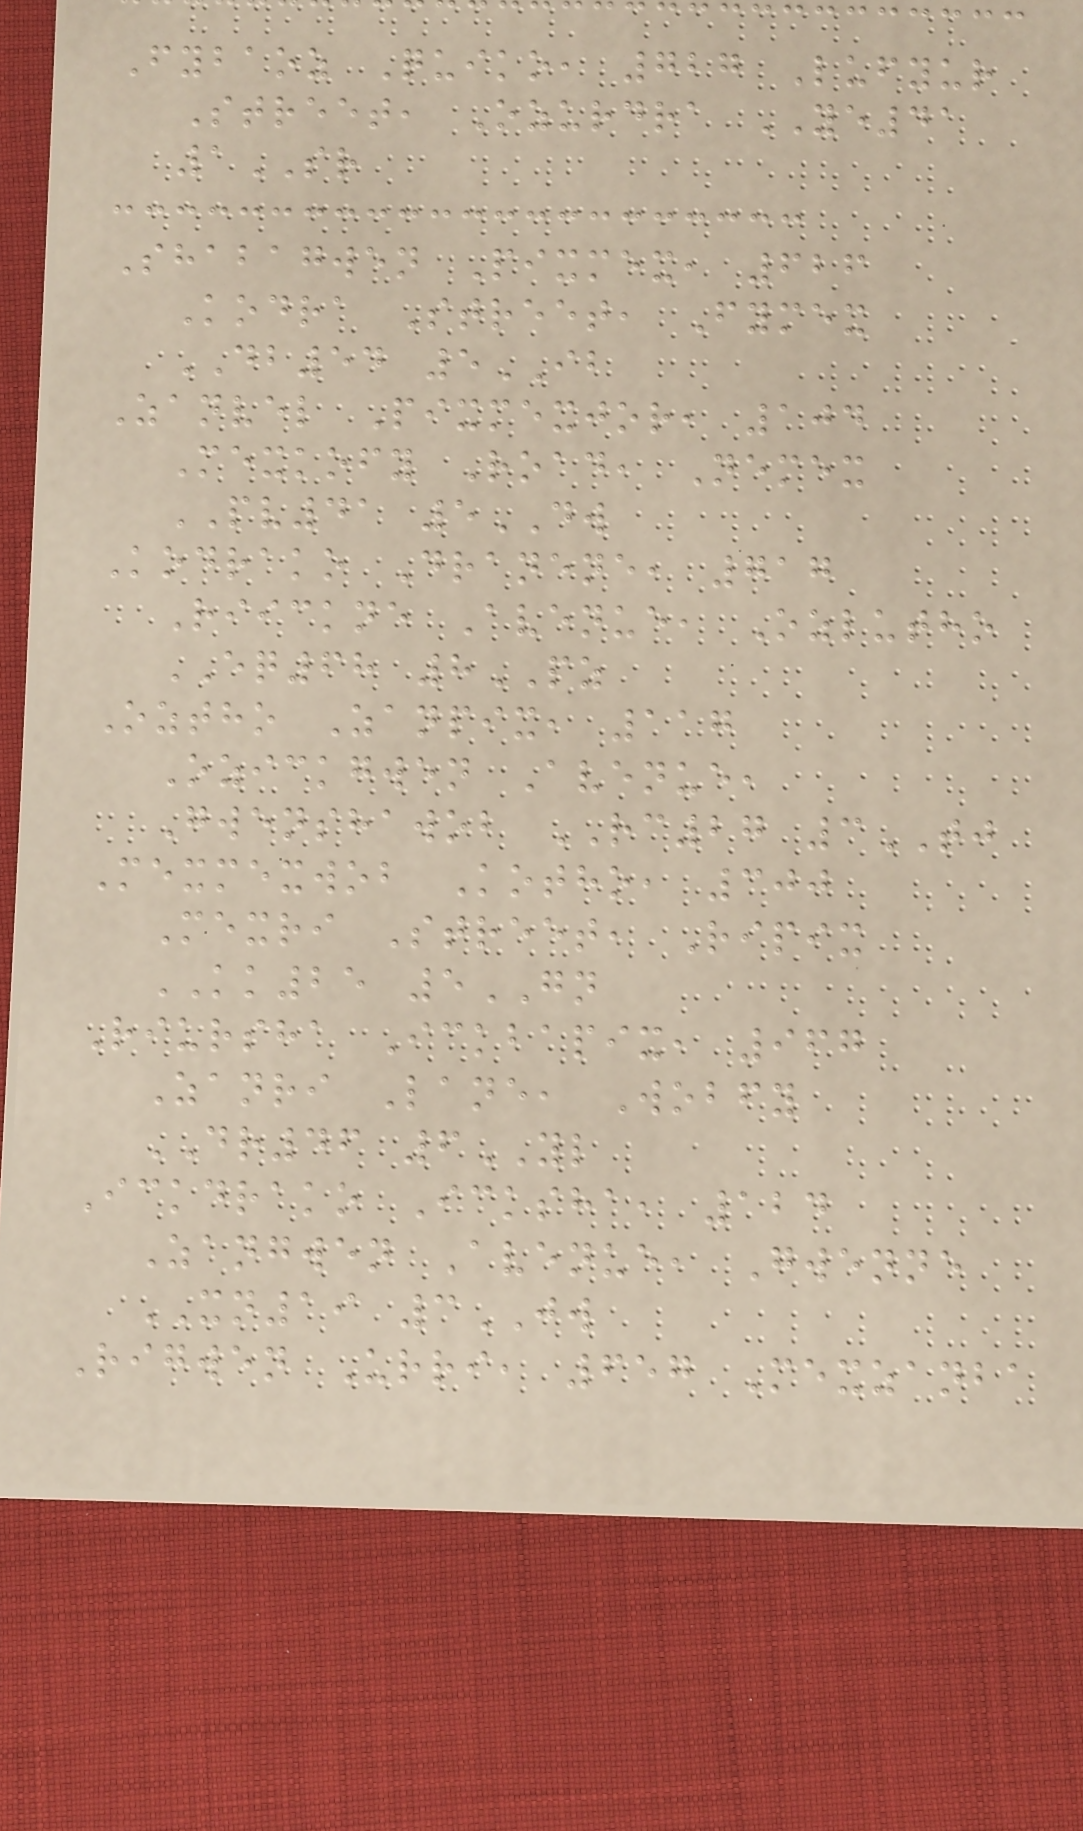Fybaoz Quiko, 727 Lufyur
Street, Ozurdra YE41
1SR
Shabagwen Pixmex, 626
Kodra Street, Fymex
DB54 5IB
Zanvel Pixmexjor, 104
Mexkofy Road, Nemex
PV41 5DW
Kodrako Dranene, 717
Riickne Avenue, Ozlutho
EQ68 8PZ
Oztho Zanpix, 117
Ozickgwen Avenue,
Gwenshawob RC27 3TJ
Mexmexwob Kotho, 300
Mexri Street, Ripix
KK25 5GN
Riursha Ickbapix, 967
Zanri Lane, Wobfy
DR46 6YL
Ickdrako Icksha, 124
Zangwen Avenue, Gwenne
XN19 3JW
Rigwen Urri, 657 Mexzanba
